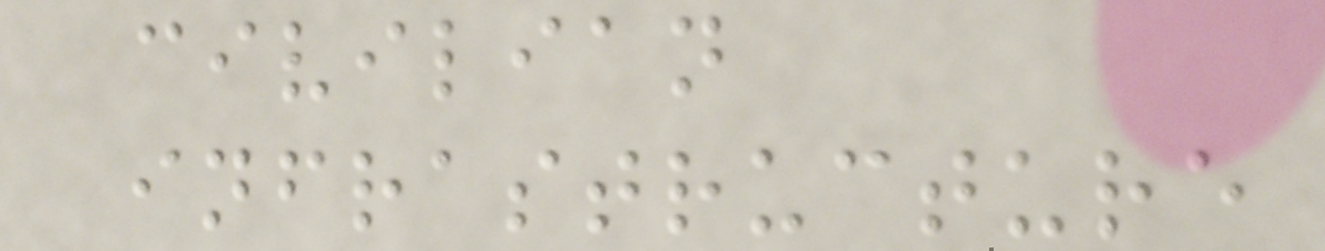civilian
infrastructure
